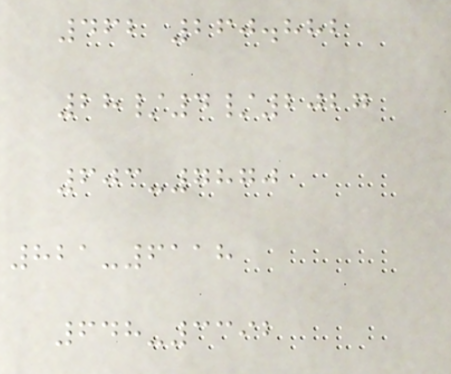462 260.882
28/4/2027
603-7870
821-6118
648-3392
